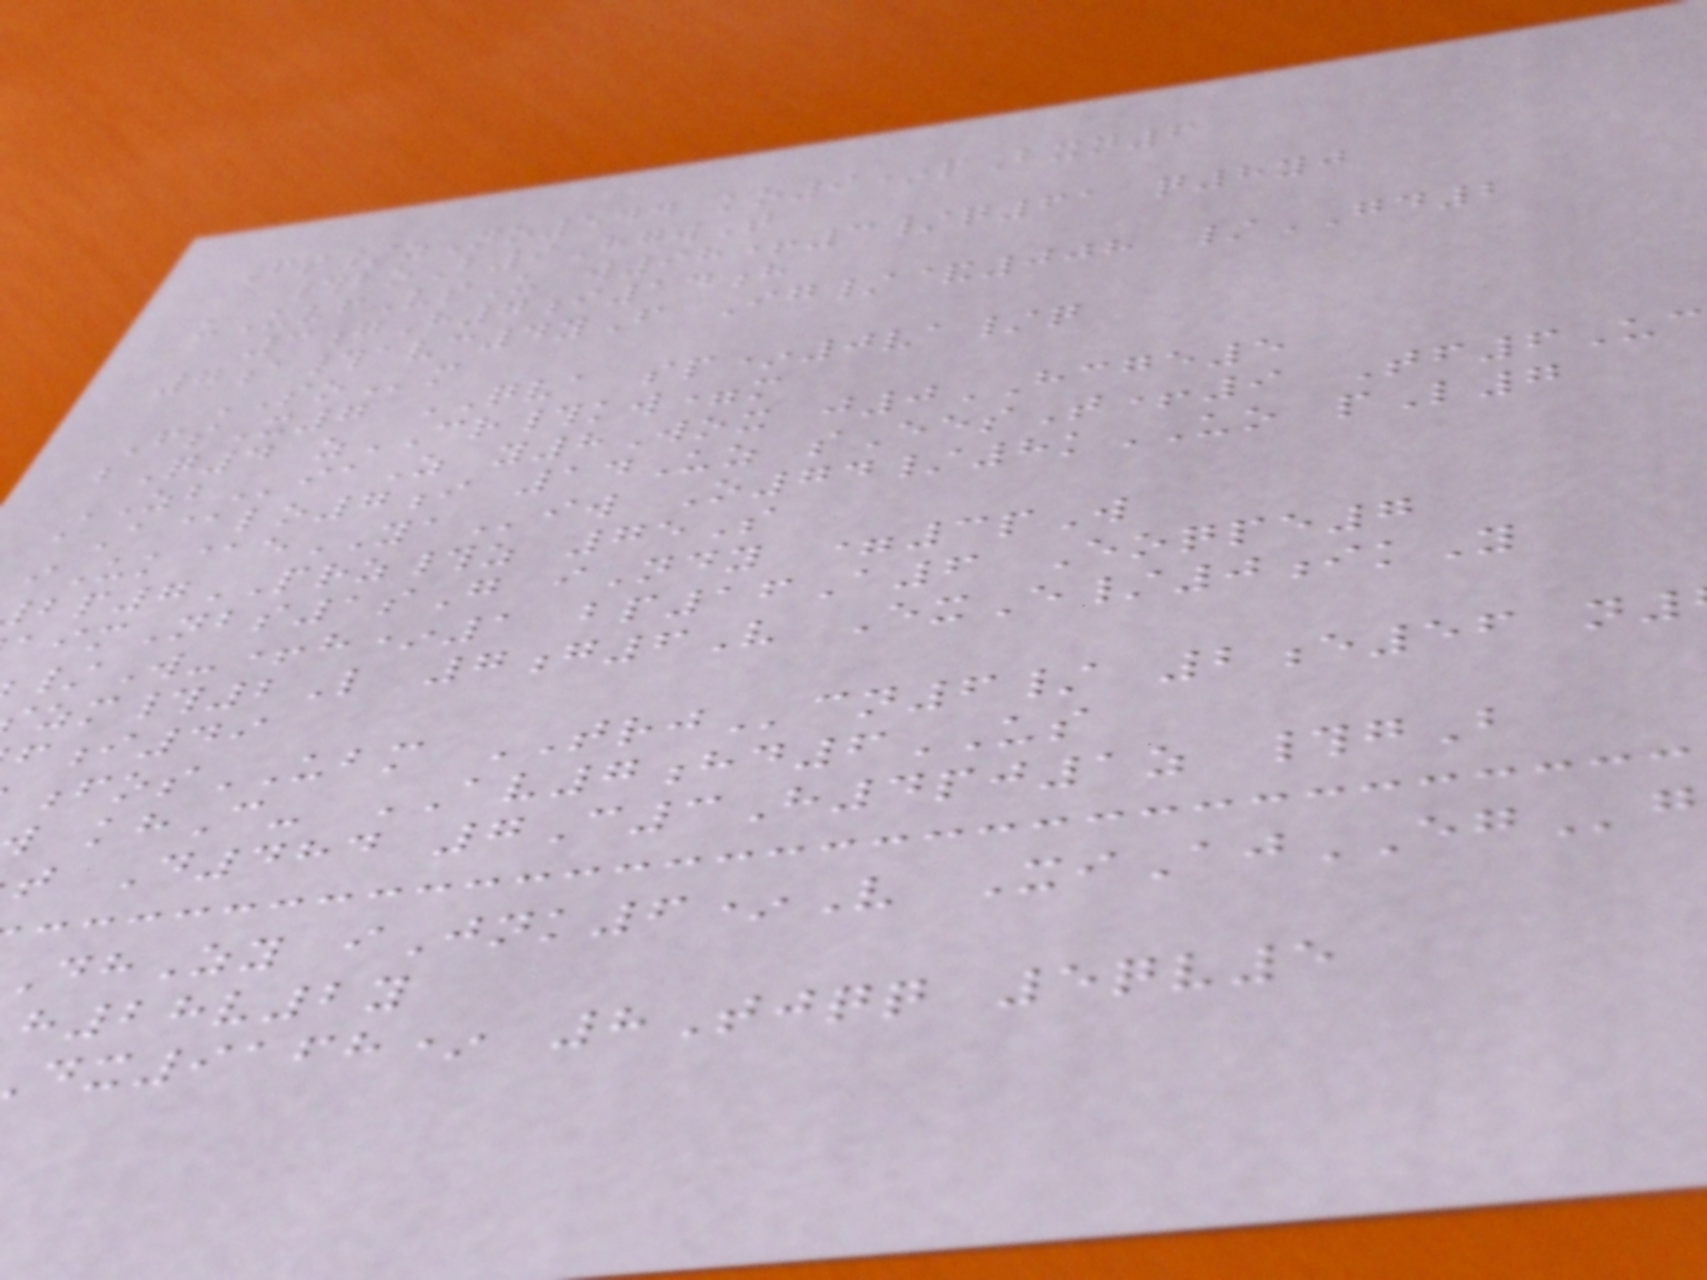Fs/zNo544 ko9*pBxn6
#boB9HgwT
uUvfVsU w98+3/q61 q8yj
3gH7i14h
7a#avc4yF Ig/&008 /GD2
SOm
FsX7 QVA sp*0va/q
bQ4 zCR#kw=m
ZBiaZ y8Wox j0HCGE5
aA@lo7i 14Uz sEesT+9 Tf6Uc
iUk@eYAiw O74/8kUO pL7
p7PRZ#z 75S
mNbs1sG iNdy =3pW
/W-+h*1 bp16A6 Eoqpe7
#2L 7g6V ExE/0ikY
i49
fosUBM TRJcn6/ 2e56 n
khC- AV7hd6US
t D484 7C3H4pj1z #gB
hZy iJnk6*V XiAjEGg
h28v2y
dx9168* 8Tjqq 5qv5
